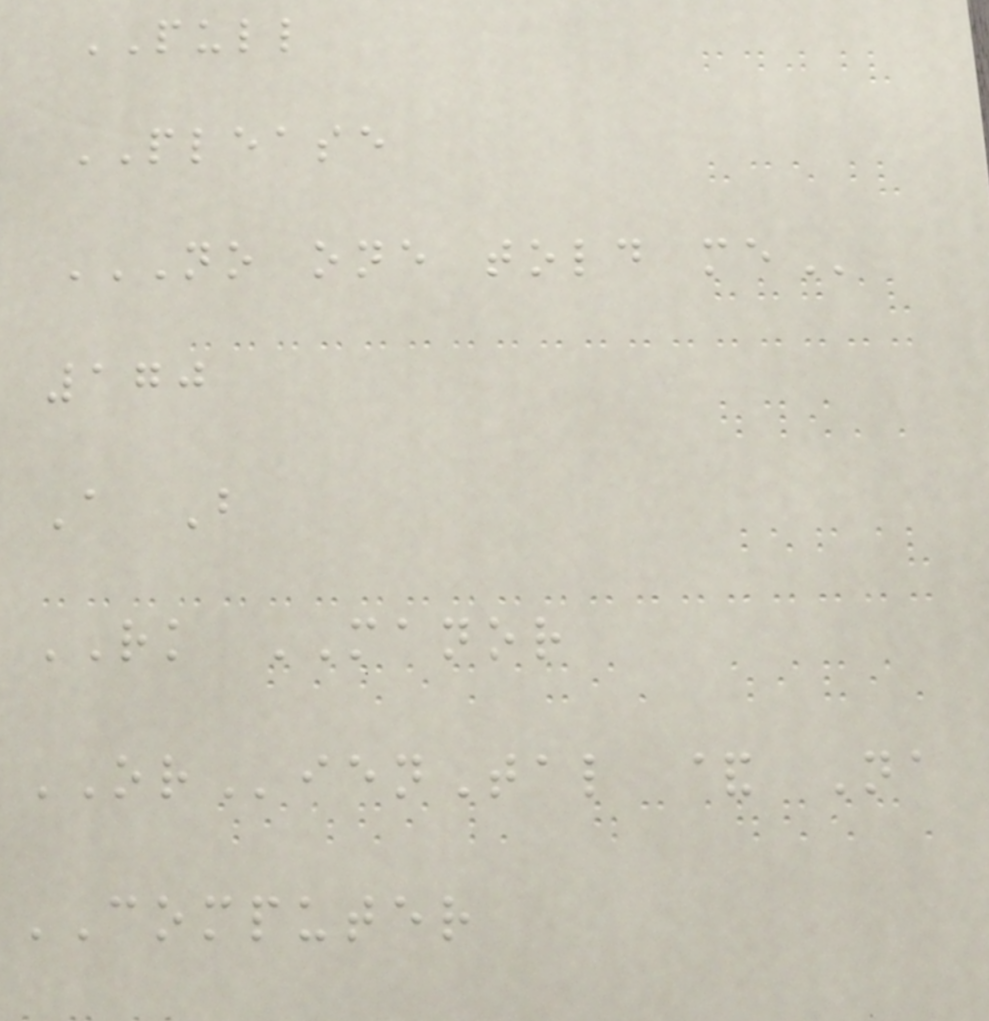PULL
PLEASE
NO ONE TOLD ME
170
A B
RK MANOR
ORienTal & Na
COMPUTER
